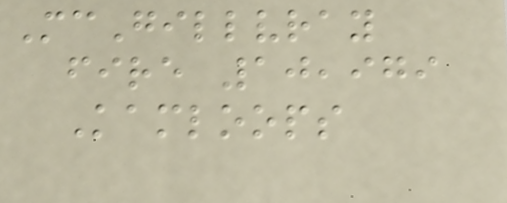McGillvray
fire 10,979
Kamloops
